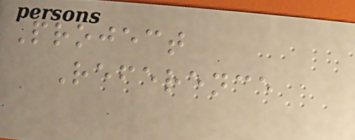Project
Reference
